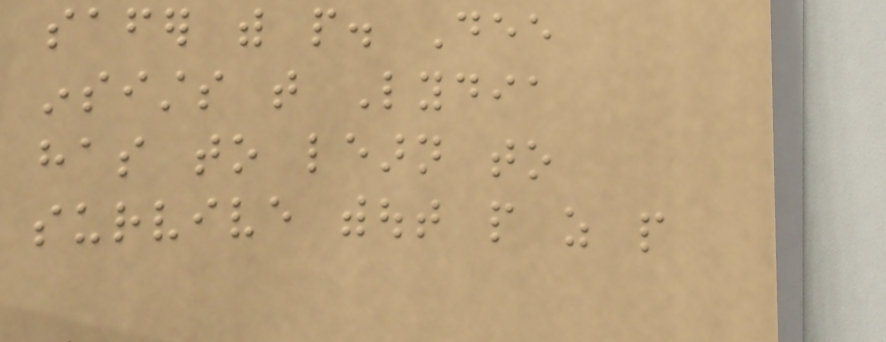safer with people. Dee
insists that Lydia
has to learn to
survive without people as people
